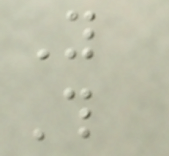You
This
